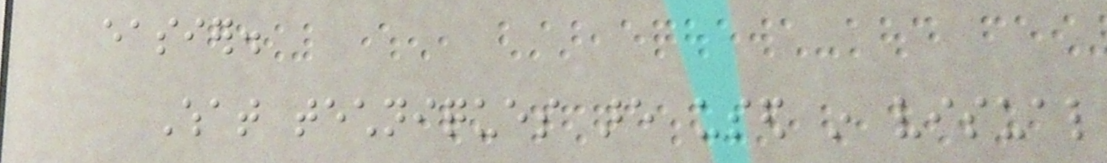easier.
What techniques are used in visual
